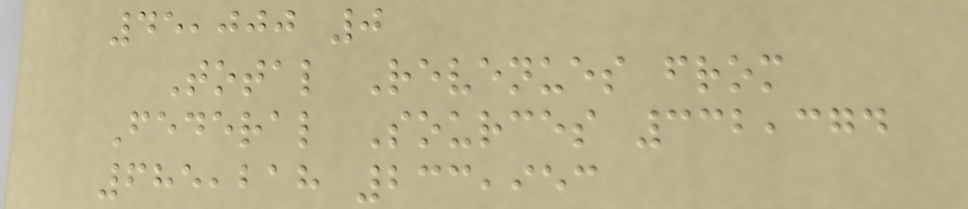45,000 0
Total Revenues from
Federal Sources 332,374
685,218 233,953
